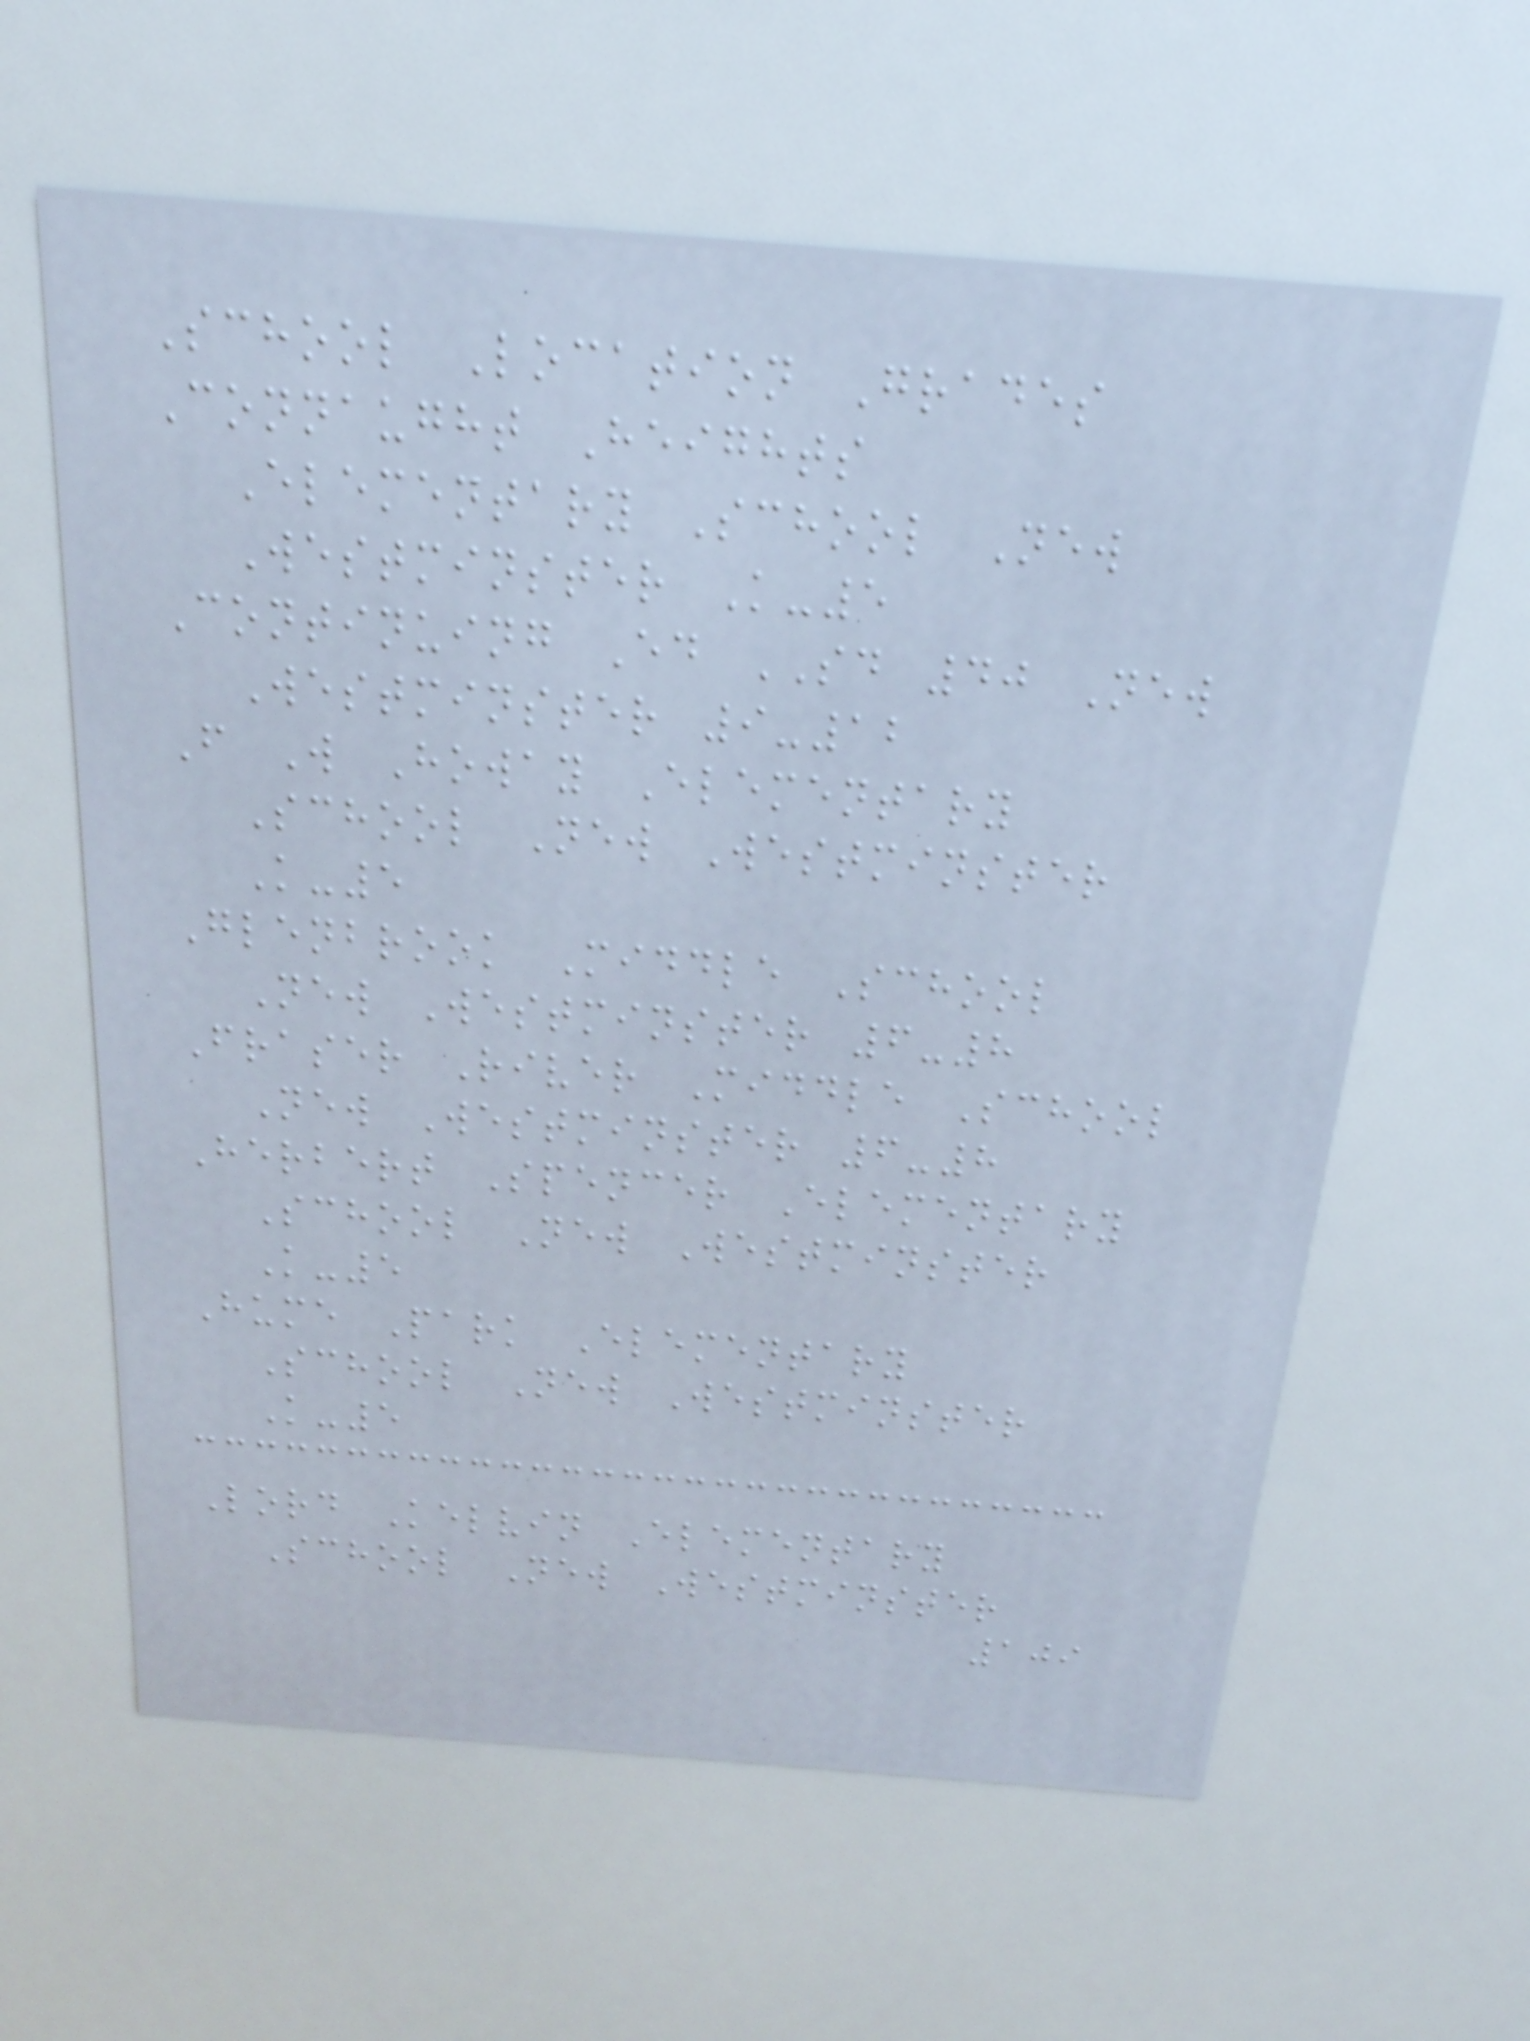School Location Grades
Connaught Heights
Elementary School New
Westminster K-5
Continuing Ed SD 40 New
Westminster 9-12
F W Howay Elementary
School New Westminster
K-5
Glenbrook Middle School
New Westminster 6-8
Fraser River Middle School
New Westminster 6-8
Herbert Spencer Elementary
School New Westminster
K-5
Hume Park Elementary
School New Westminster
K-5
Lord Kelvin Elementary
School New Westminster
109
